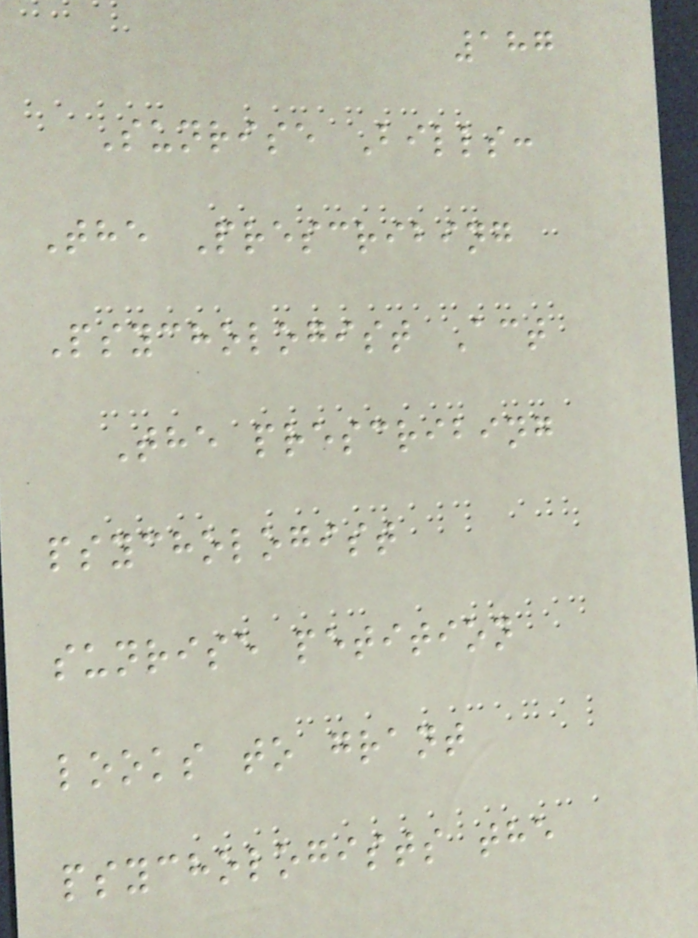187
Sunrise Bills:
The Prescribing
Psychologist Act
The prescribing
psychologist
sunrise petition
looks to grant
psychologists the
